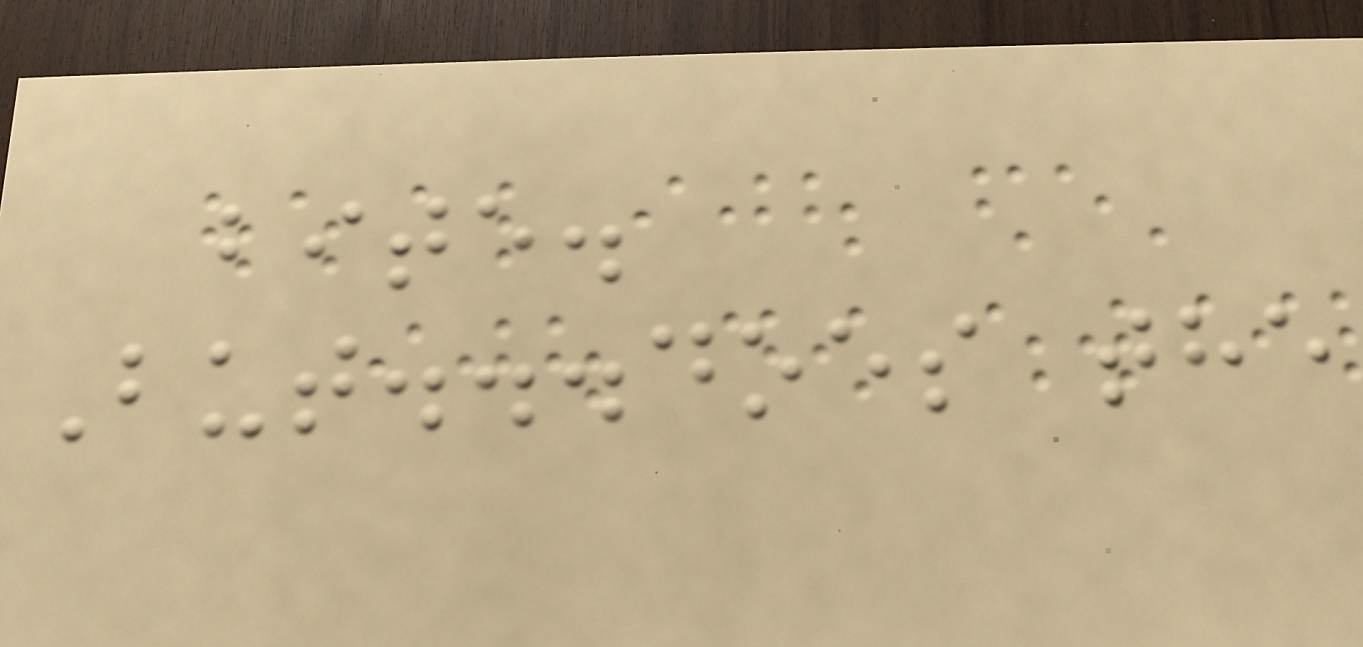bite.
But...does the
